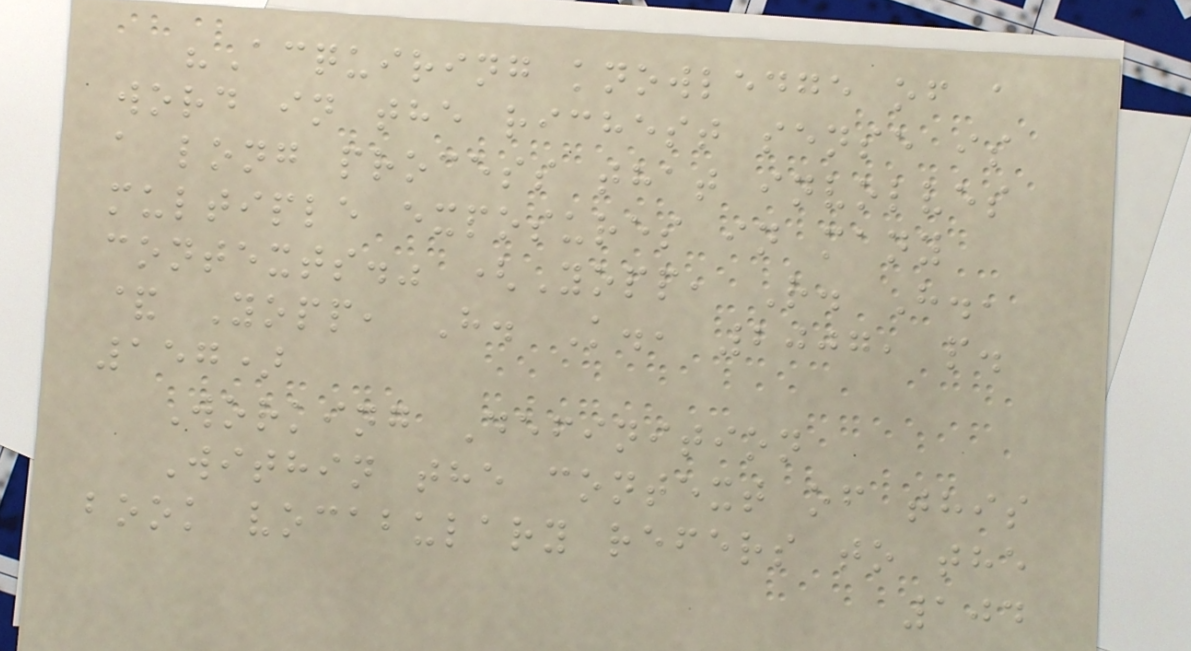"Acquiring knowledge of a
word in the richest sense is
a long process that involves
multiple exposures in many
contexts." (Yopp, R. H.,
& Yopp, H. K., 2007, p.
157)
Working Definition
Within the context of this
book vocabulary refers to the
104
